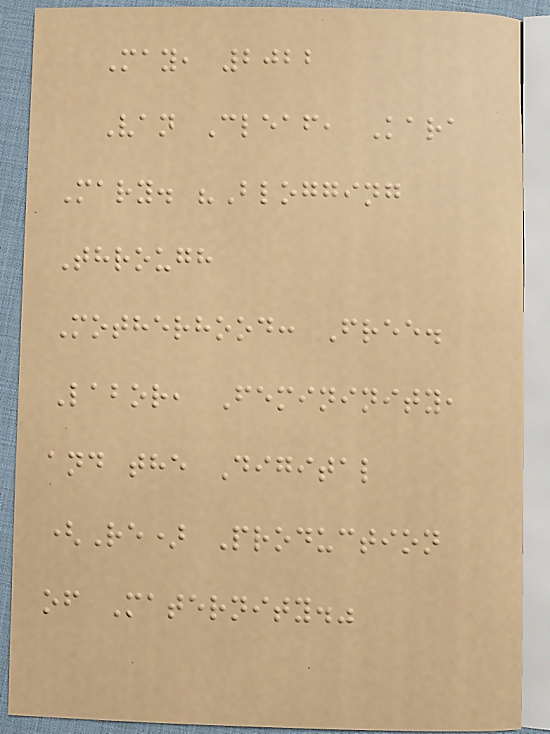May, 2022
Van Cleaf, Kara
Mary. "Blogging
Through
Motherhood: Free.
Labor, Femininity,
and the Digital
(Re) Production
of Maternity."
